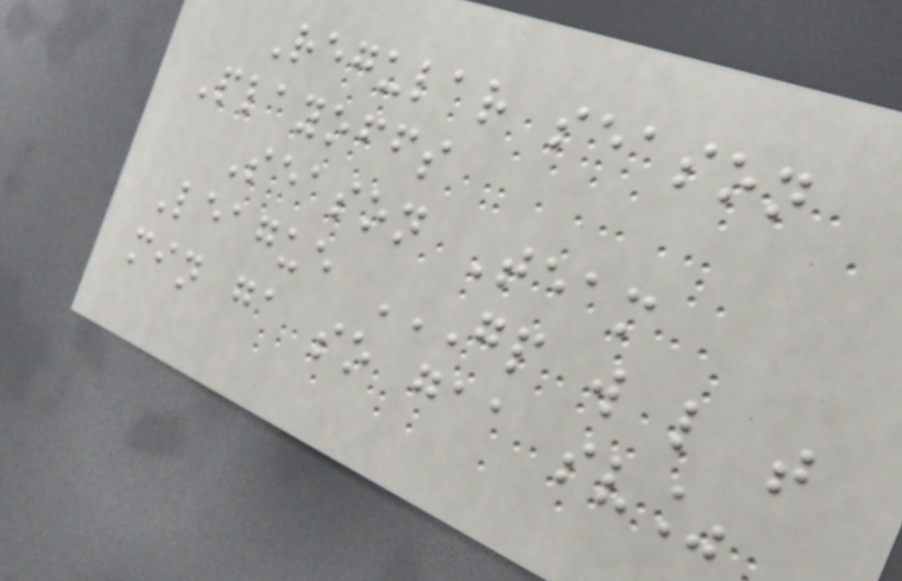Regular season
Playoffs
Season Team
League GP W L T
MIN GA SO GAA SV%
